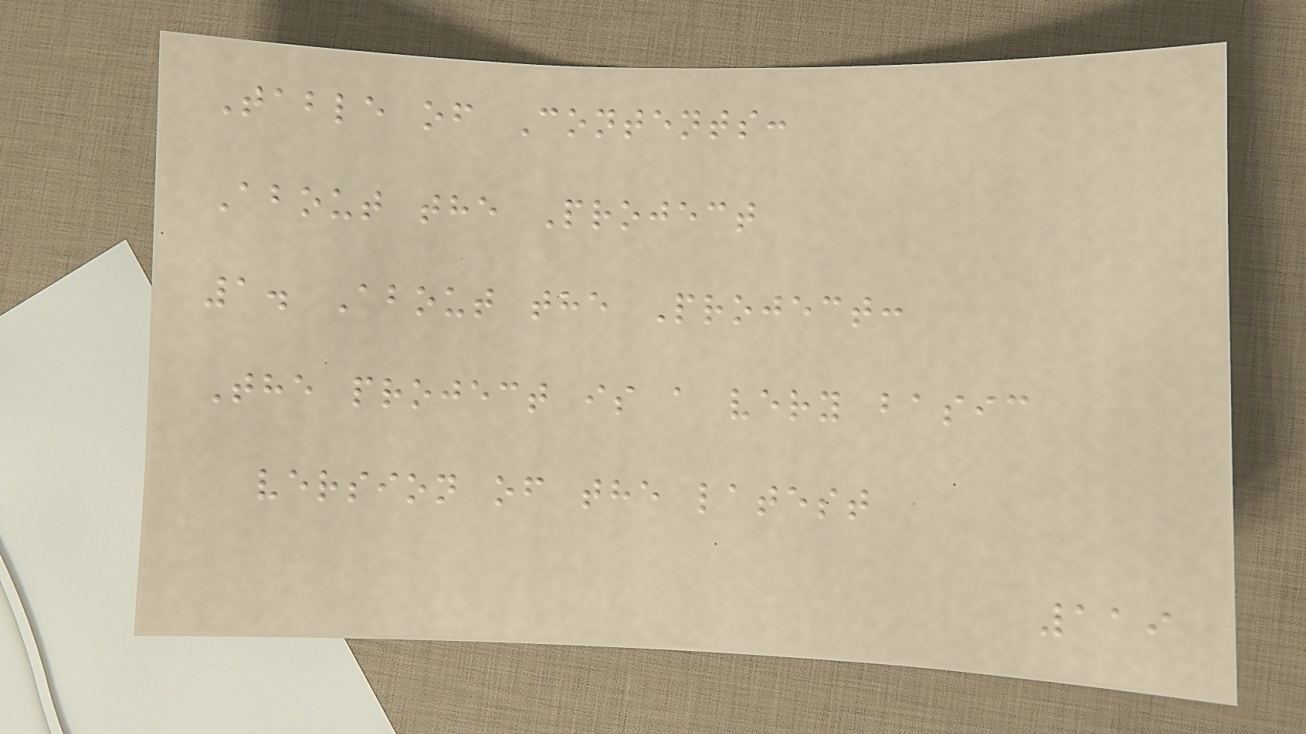Table of Contents:
About the Project
1. About the Project:
The project is a very basic
version of the latest
119
